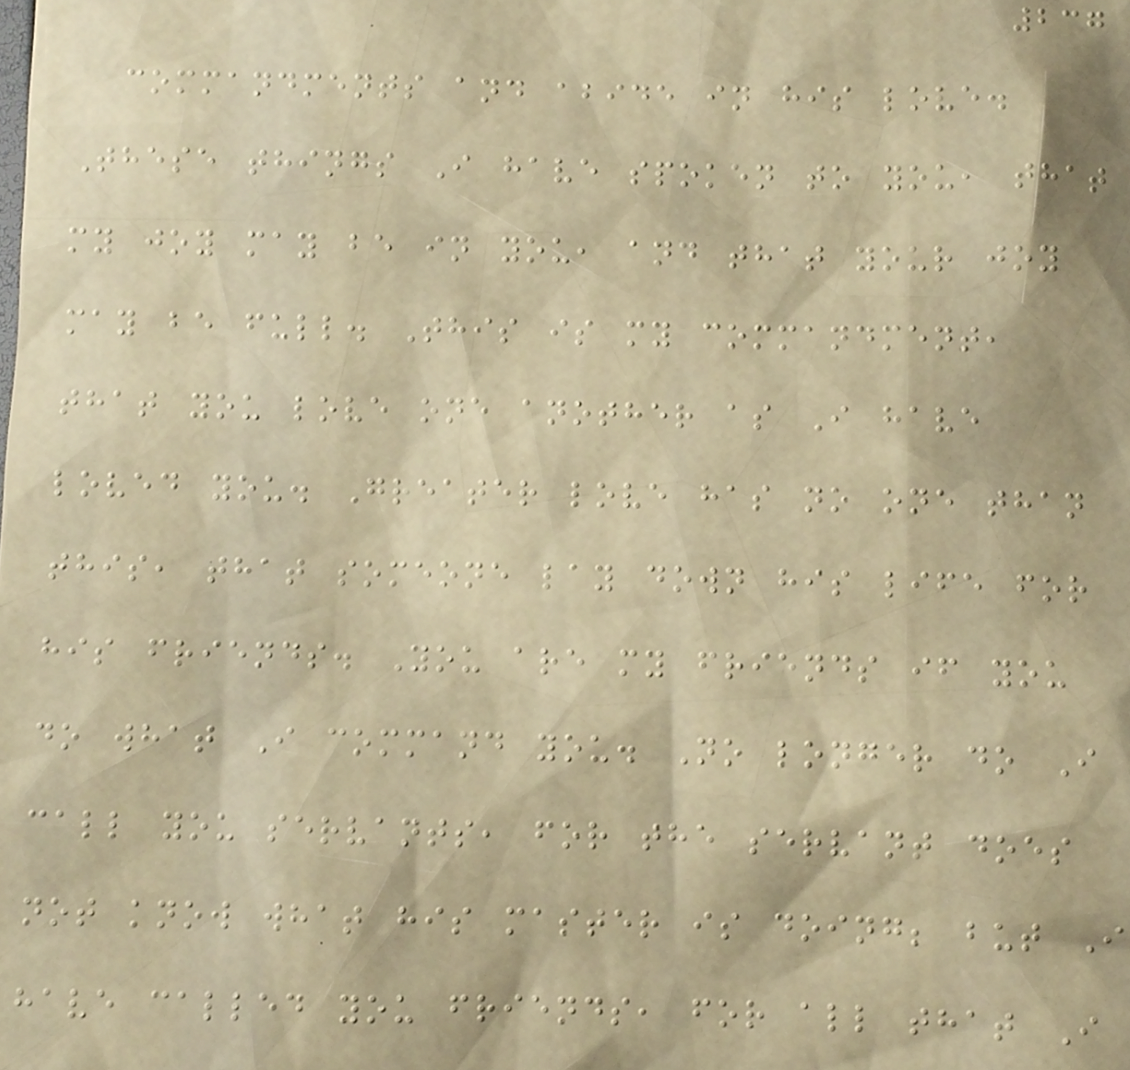237
commandments and abide in his love.
These things I have spoken to you, that
my joy may be in you, and that your joy
may be full. This is my commandment,
that you love one another as I have
loved you. Greater love has no one than
this, that someone lay down his life for
his friends. You are my friends if you
do what I command you. No longer do I
call you servants, for the servant does
not know what his master is doing; but I
have called you friends, for all that I
